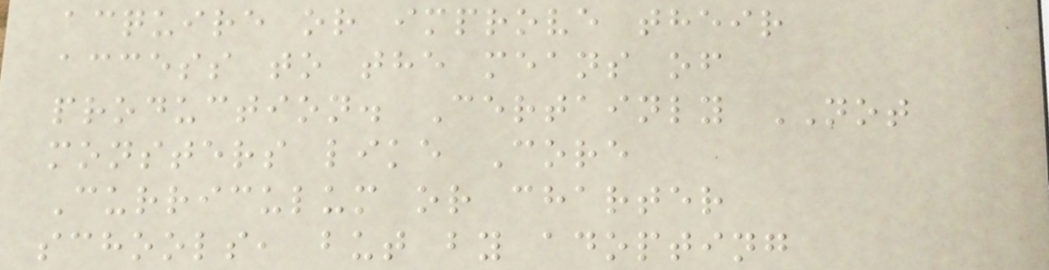acquire or improve their
access to the means of
production. Certainly NOT
monsters like Core
Curriculum or charter
schools, but by adopting
